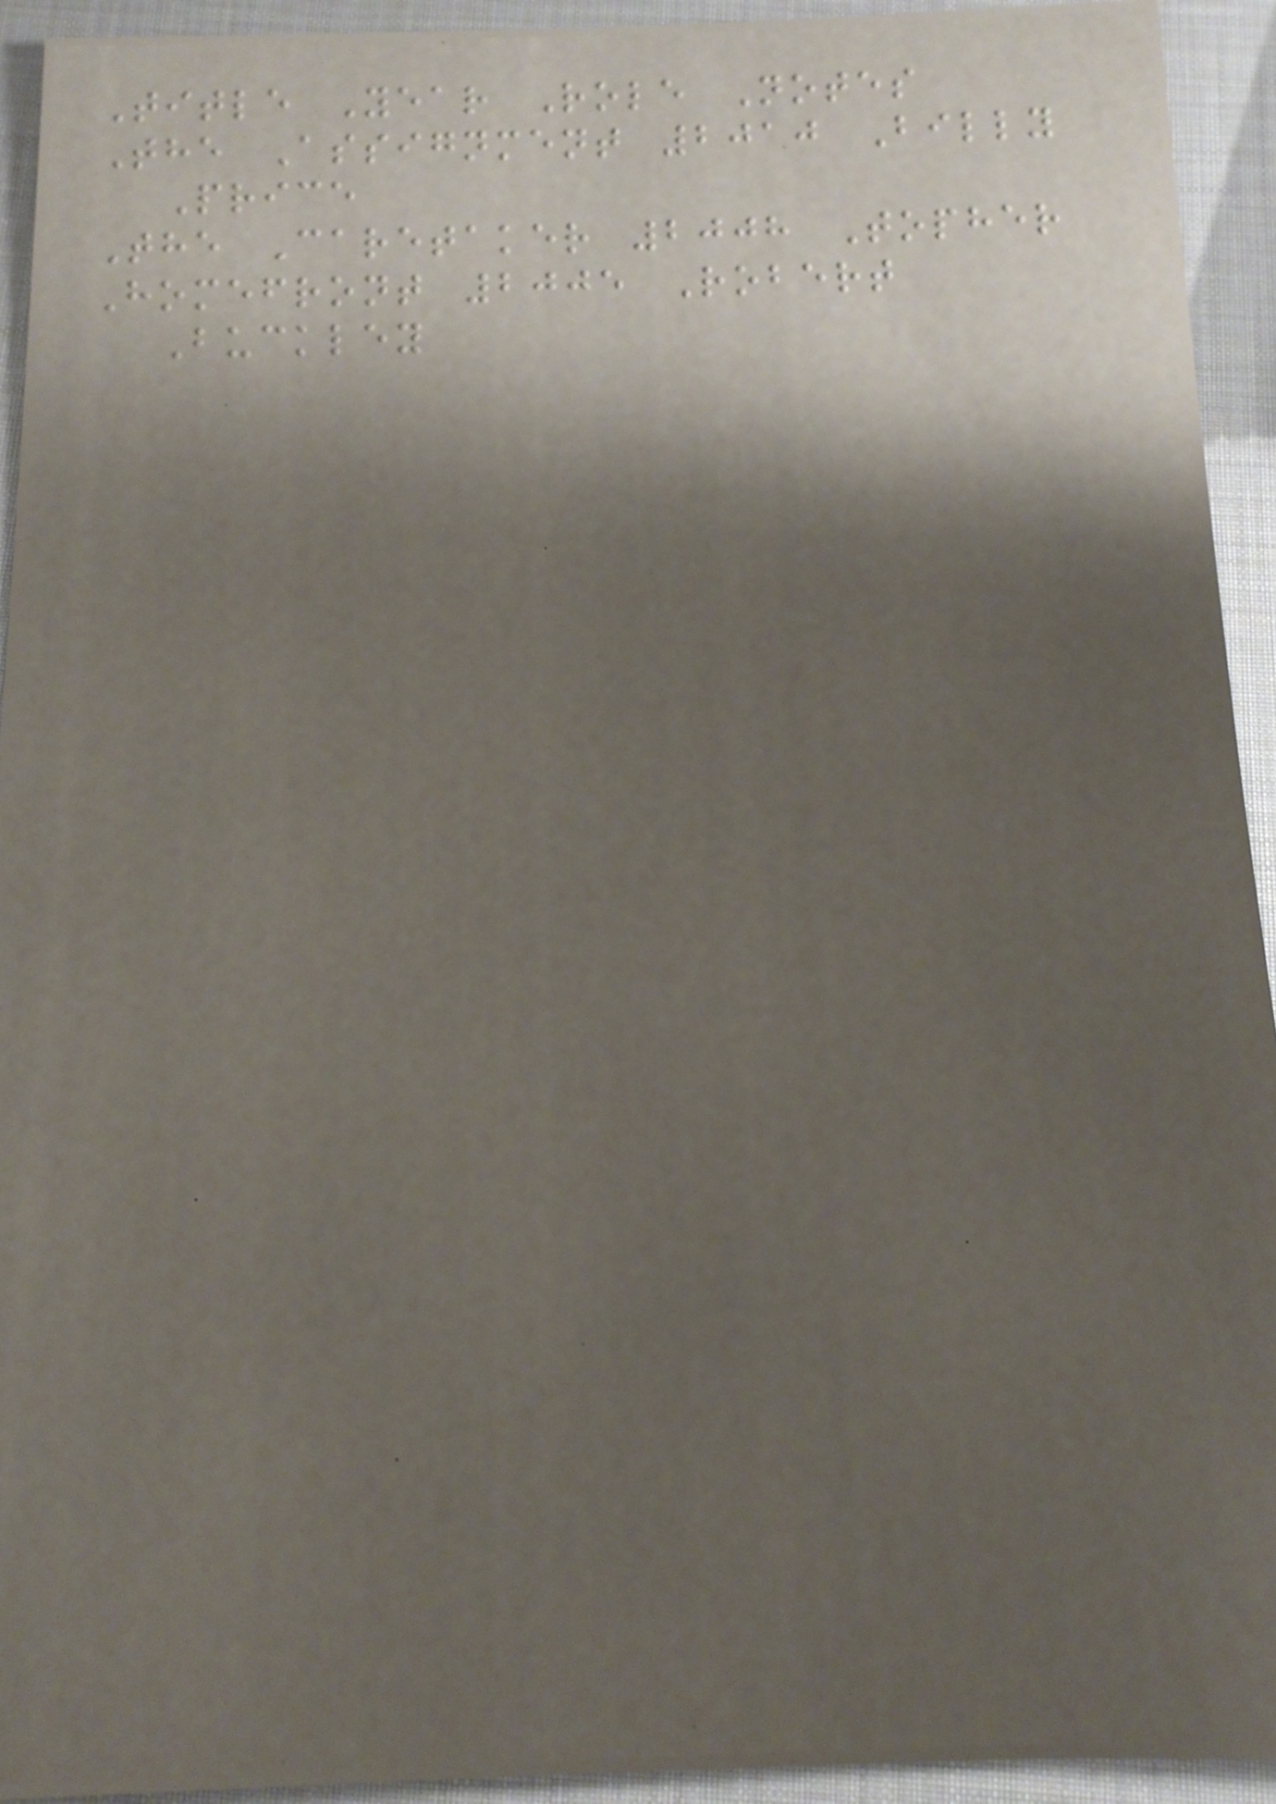Title Year Role Notes
The Assignment 2010 Billy
Price
The Caretaker 2008 Topher
Homefront 2005 Robert
Buckley
